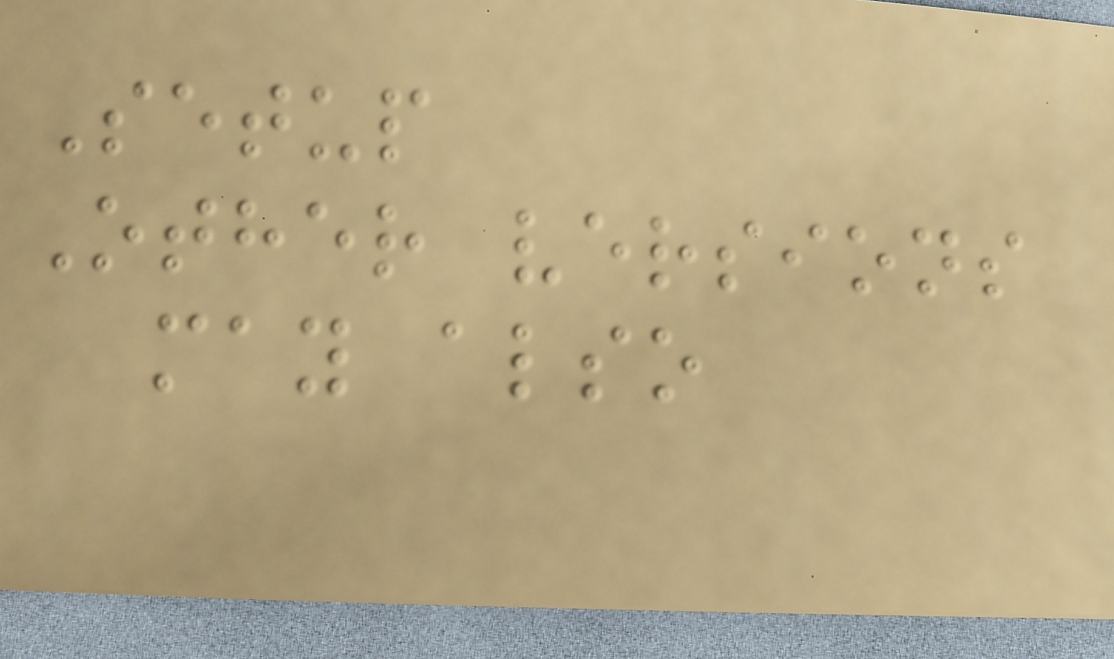Setup
Other versions
may also
